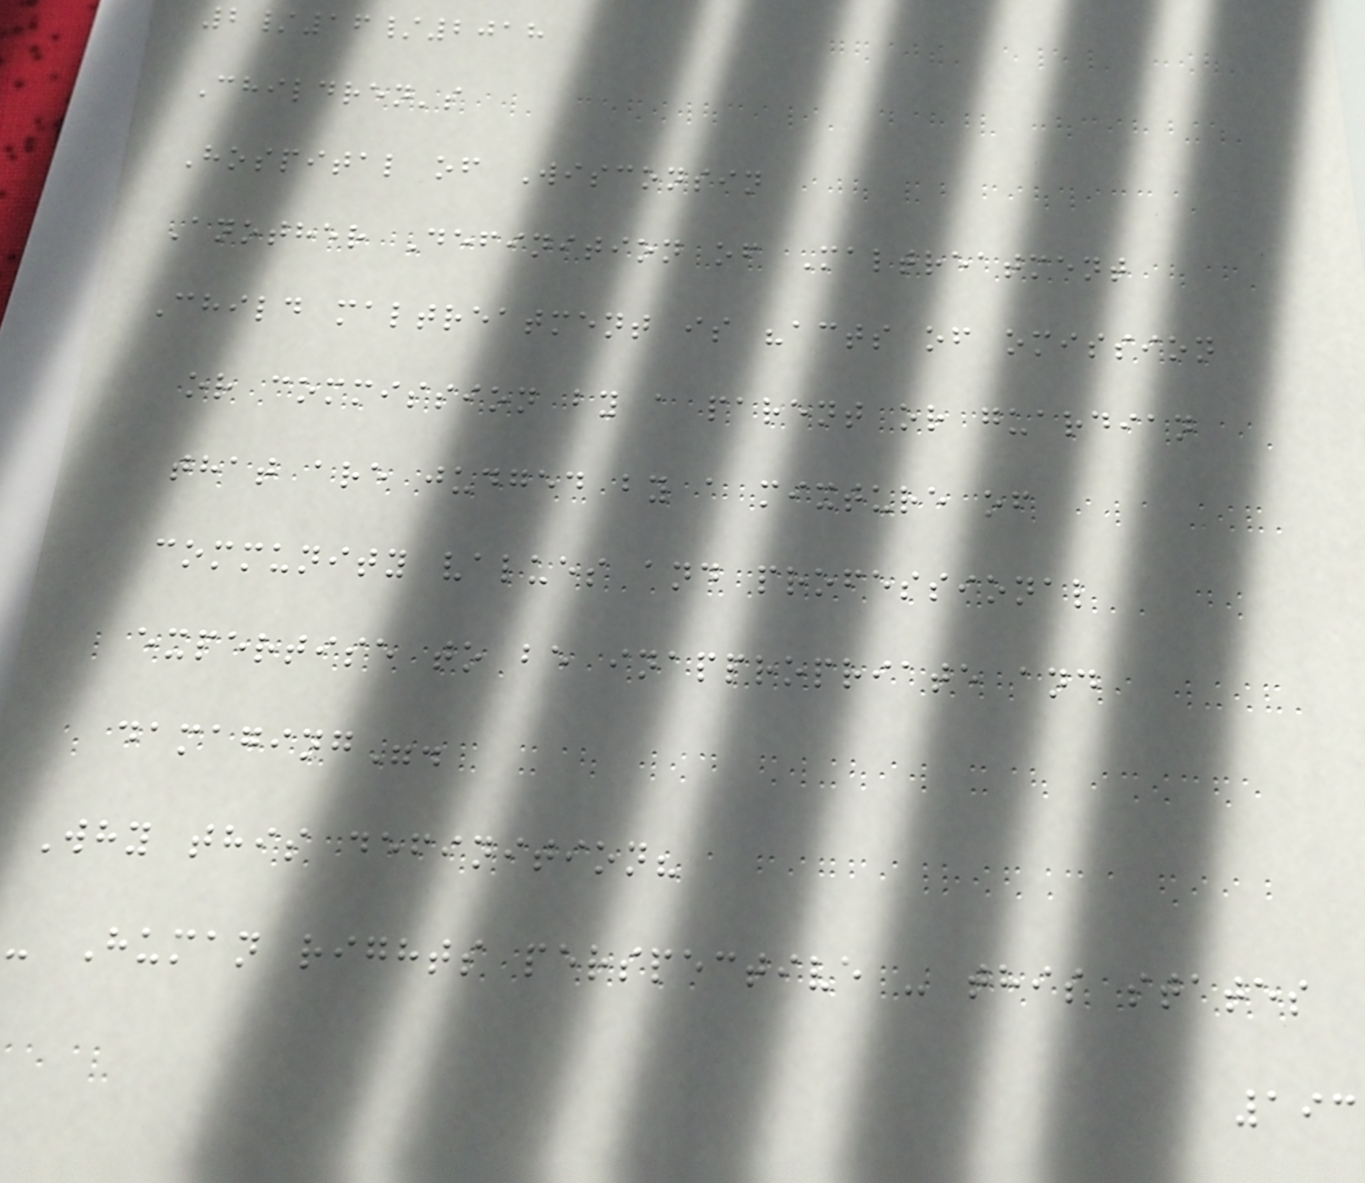2/16/2018
Children's
Hospital of Wisconsin
Another Definition of Maltreatment
Child maltreatment is "acts of omission
or commission by a parent or guardian
that are judged by a mixture of
community values and professional
expertise to be inappropriate and
damaging".
Why this definition?
- Human rights perspective - this states
193
